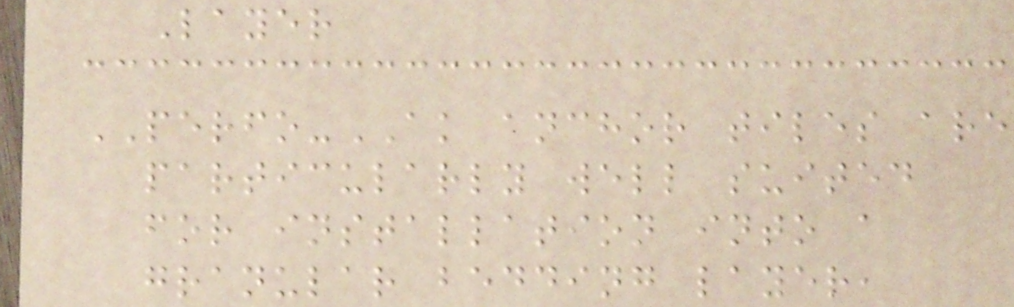Layer
PERFO-AK anchor tiles are
particularly well suited
for installation into a
granular bedding layer,
